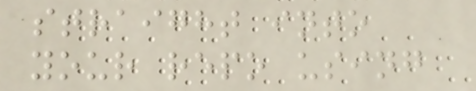straight into
your repo using
